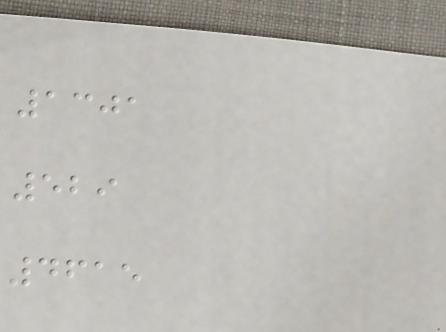1301
529
4615
